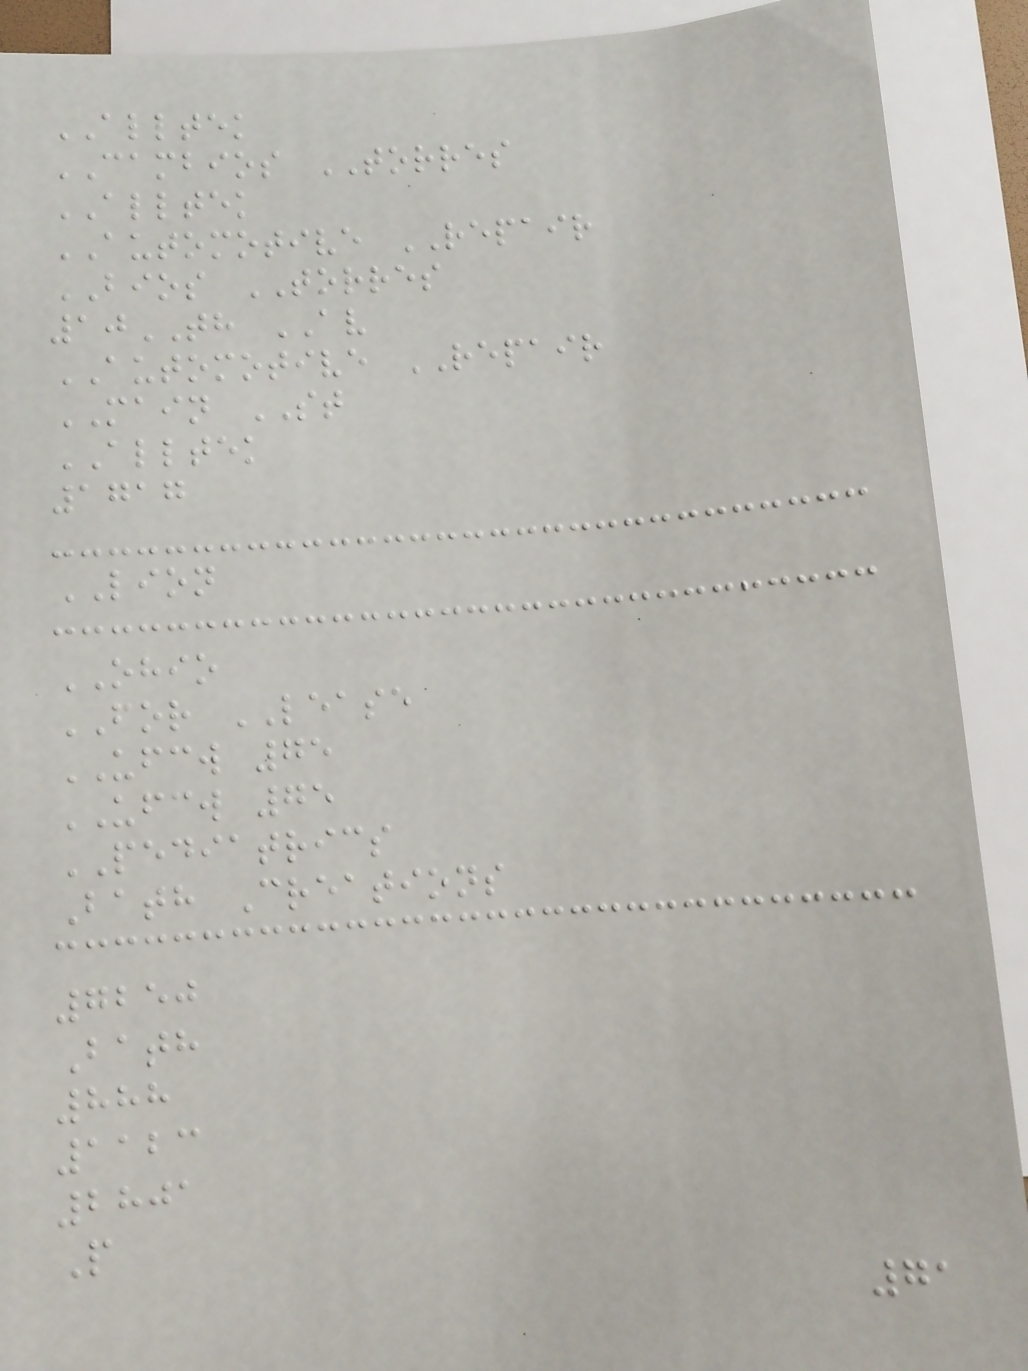ALLTEK
CAMBIOS TORRES
ALLTEK
AUTOMOTIVE REPAIR
BIOS TORRES
10TH AV
AUTOMOTIVE REPAIR
MAIN ST
ALLTEK
1717
LION
OHIO
FOR LEASE
UFCW 75
UFCW 75
PEDIATRICS
Bath Creations
7250
Bath
888
1123
2801
P
71
